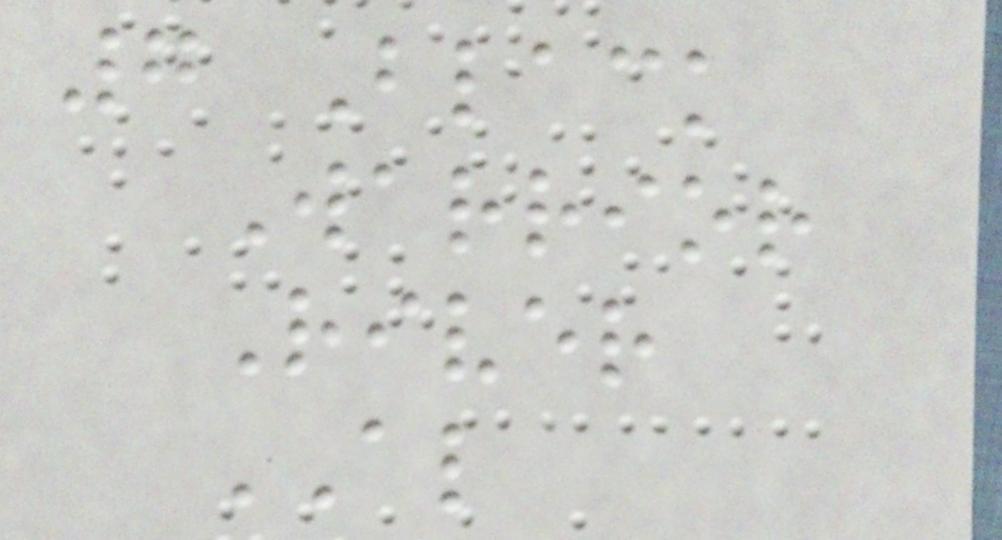7 Black
Warrior
River
AL
